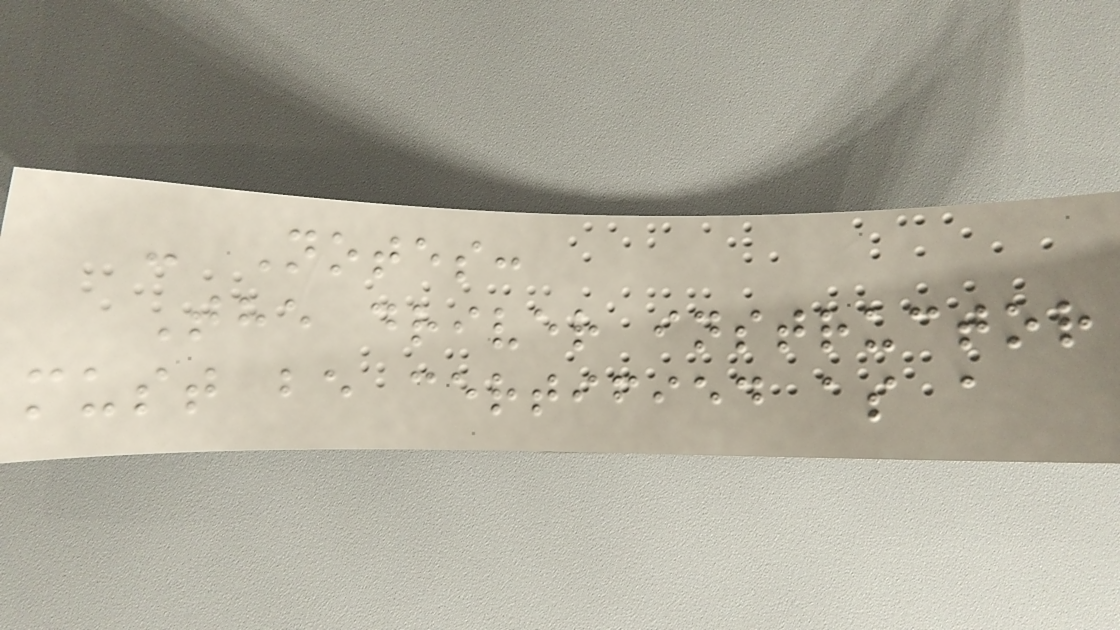- Notes:
The driver instructor
must be certified as a
